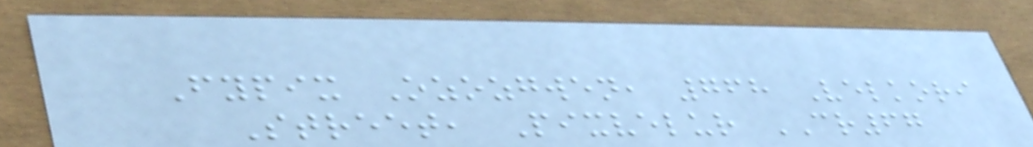Fypix Ozozgwen, 768 Velkori
Street, Pixvelur CR67
